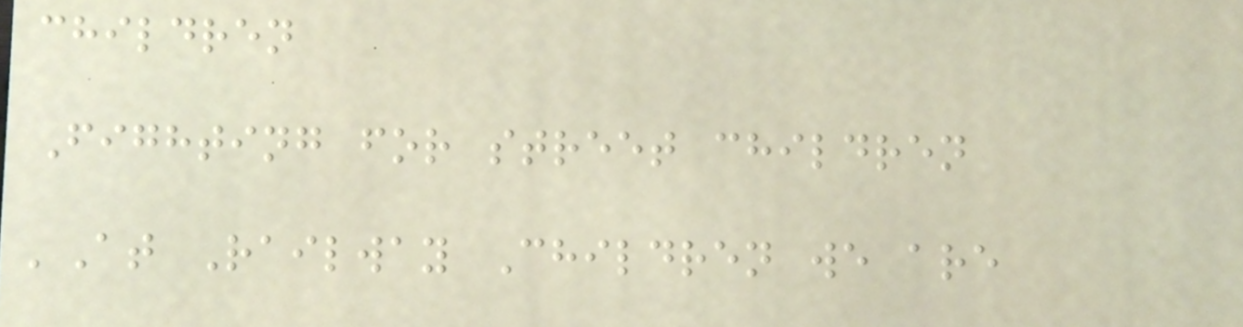children
Fighting for street children
'At Railway Children we are
